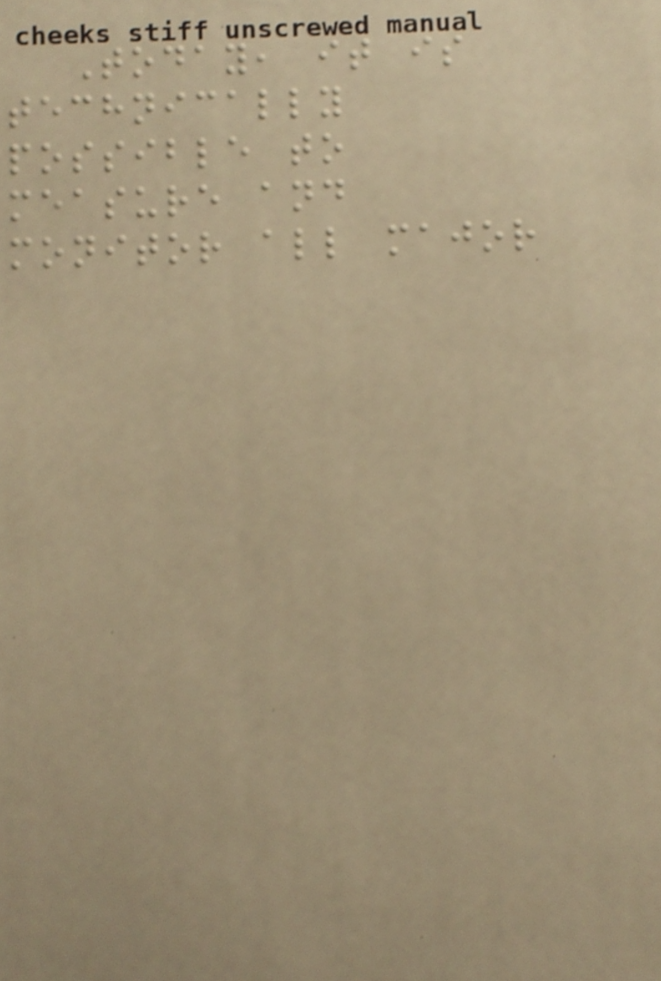Today, it is
technically
possible to
measure and
monitor all major
